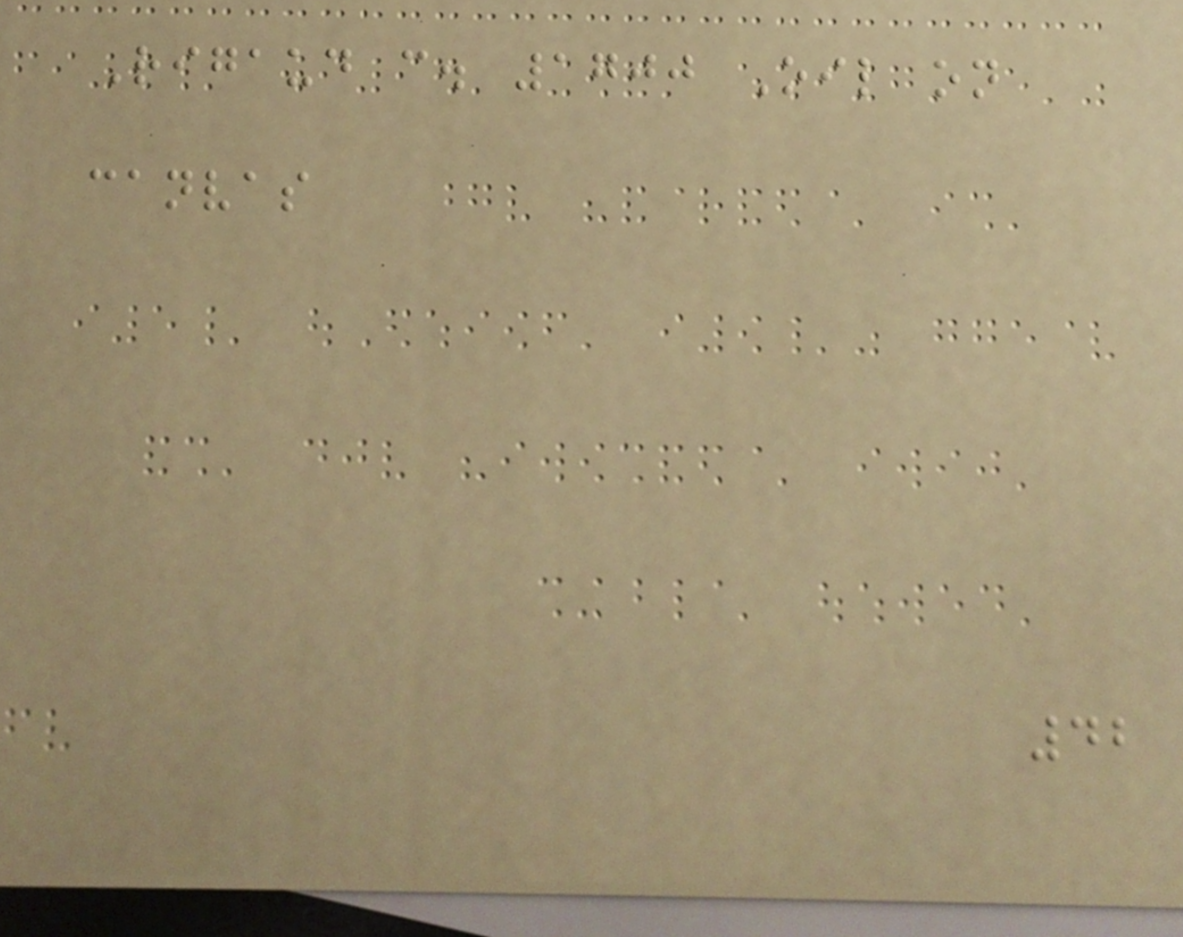Rigaud c. 1700 Oil on
canvas
42
